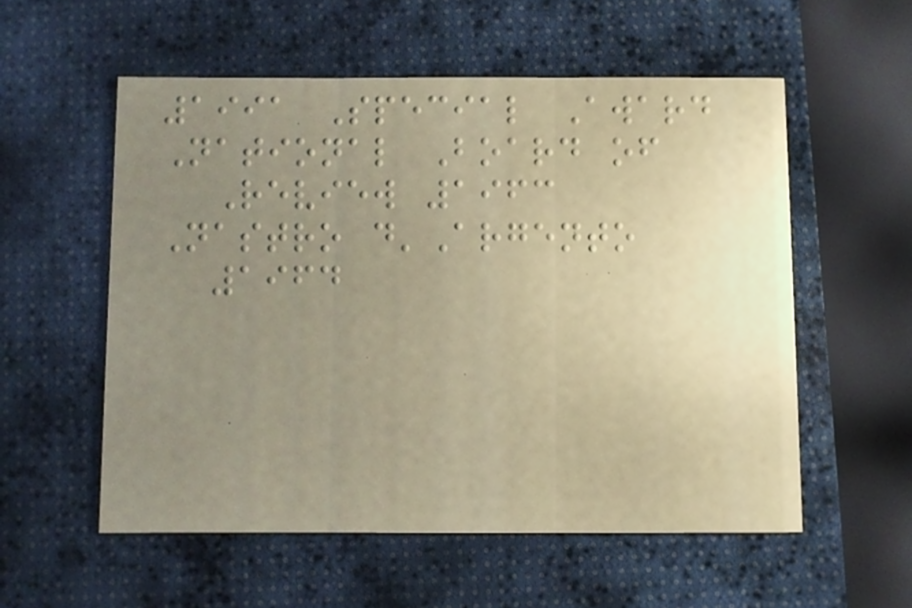1991 Special Award
National Board of
Review 1963
Nastro d'Argento
1964
